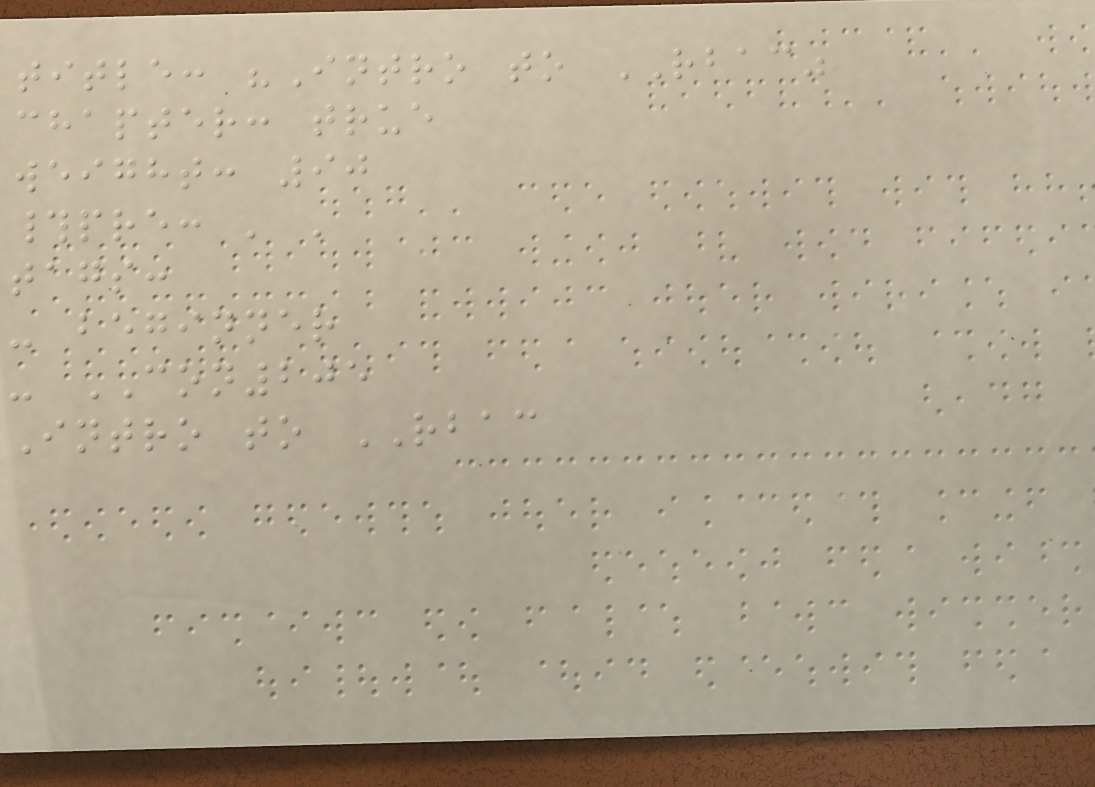title: "Intro to RBAC"
chapter: true
weight: 90
#pre: ' '
tags:
- beginner
- CON205
Intro to RBAC
